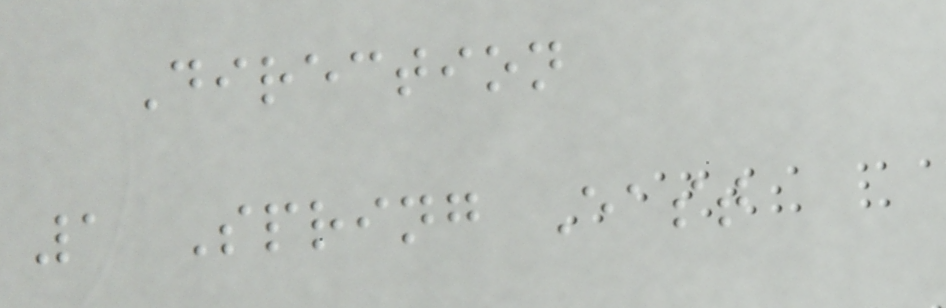Direction
1 Spring East
